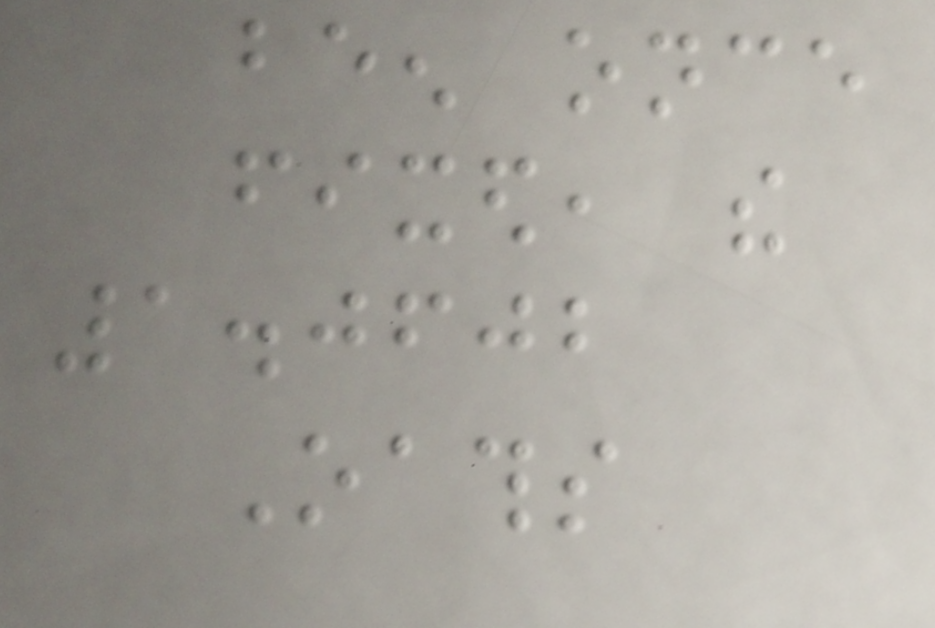been once
fixed, the
1.0602
Oaths
